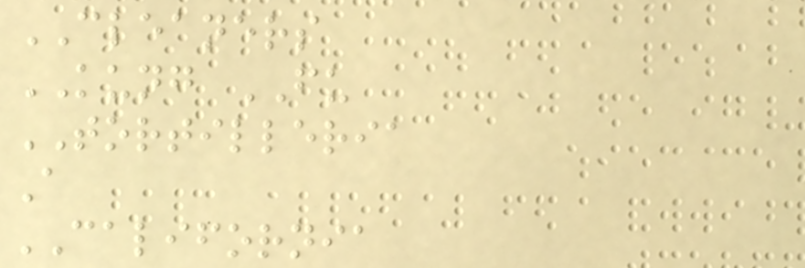CLEANERS
KUNG FU
TORTILLERIA
A
CALIFORNIA
